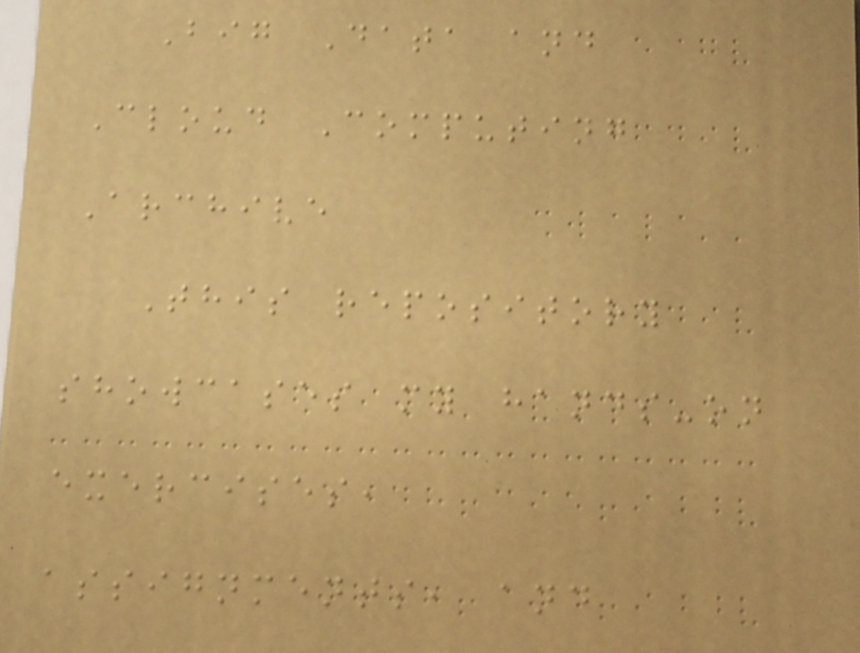Big Data and
Cloud Computing
Archive
This repository
showcases my hands-on
exercises,
assignments, and
